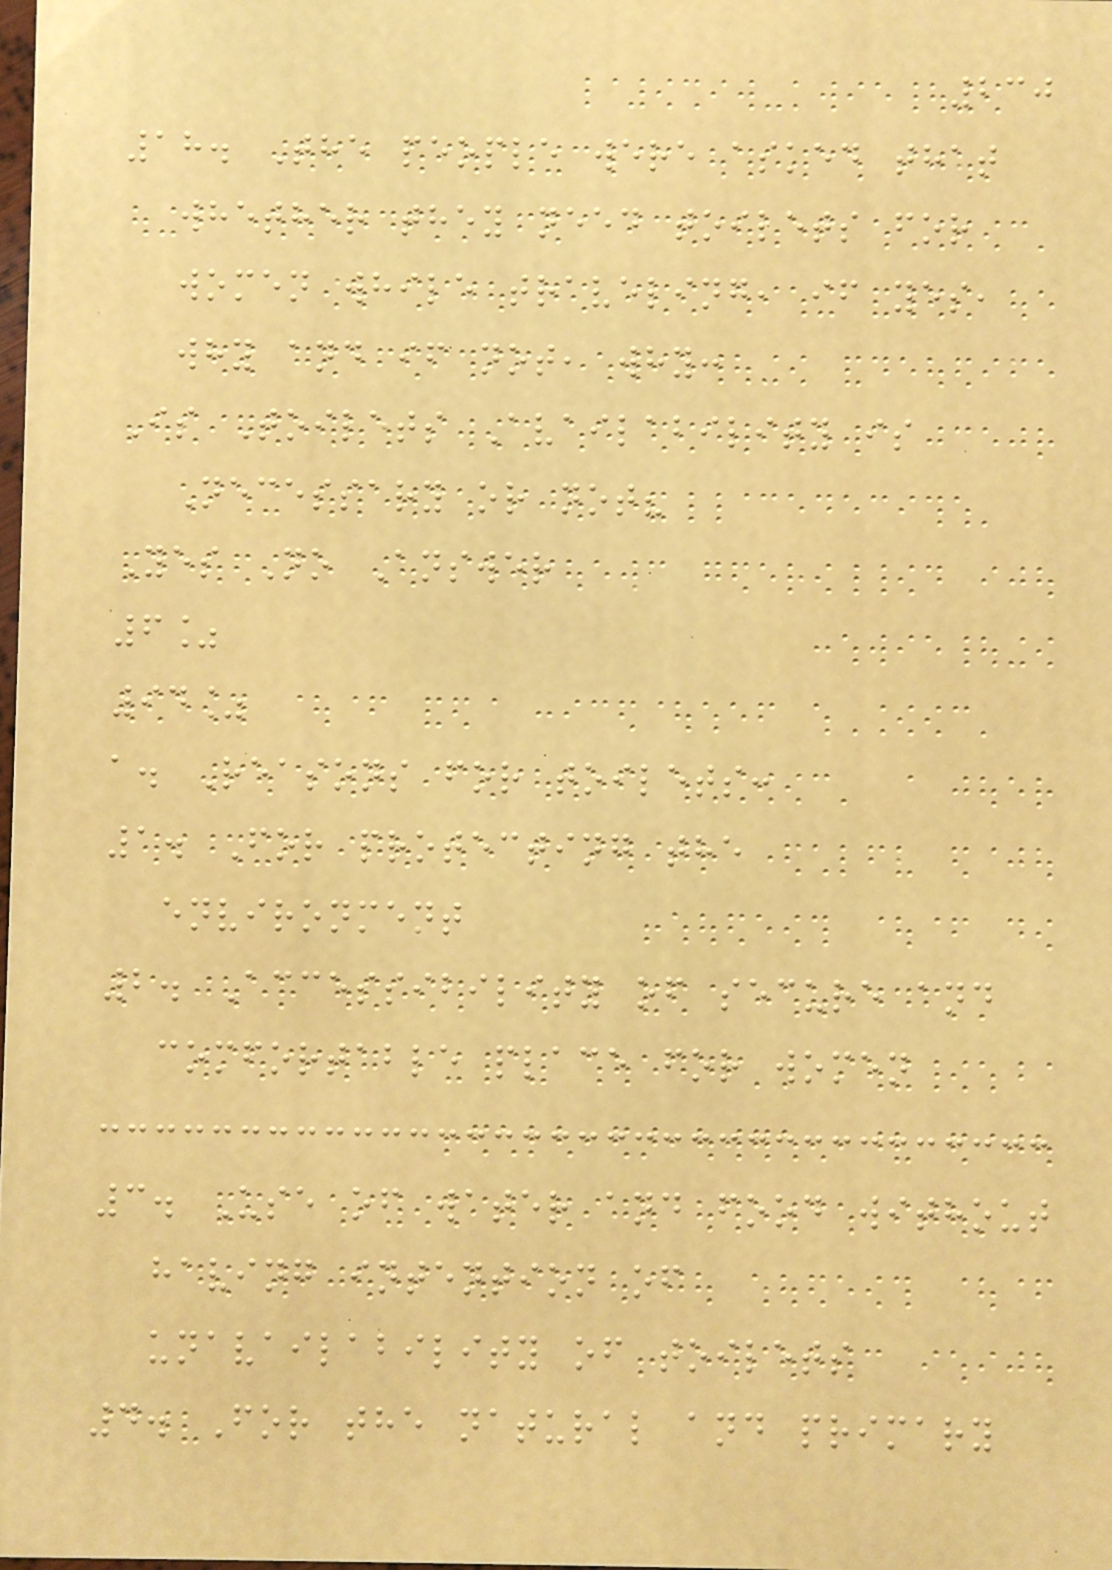230
18. The people were asked that
whether they need toilets for
women while traveling, if yes,
why and if not, why:
Is Toilets Availability is
Necessary or not?
Yes No Answer
6%
94%
a. Reasons for toilets:
1. For protecting the
environment
2. Accessibility of secure and
comfortable place for women
3. Use of water and food without
having intention of
unavailability of toilets
4. For the natural and primary
